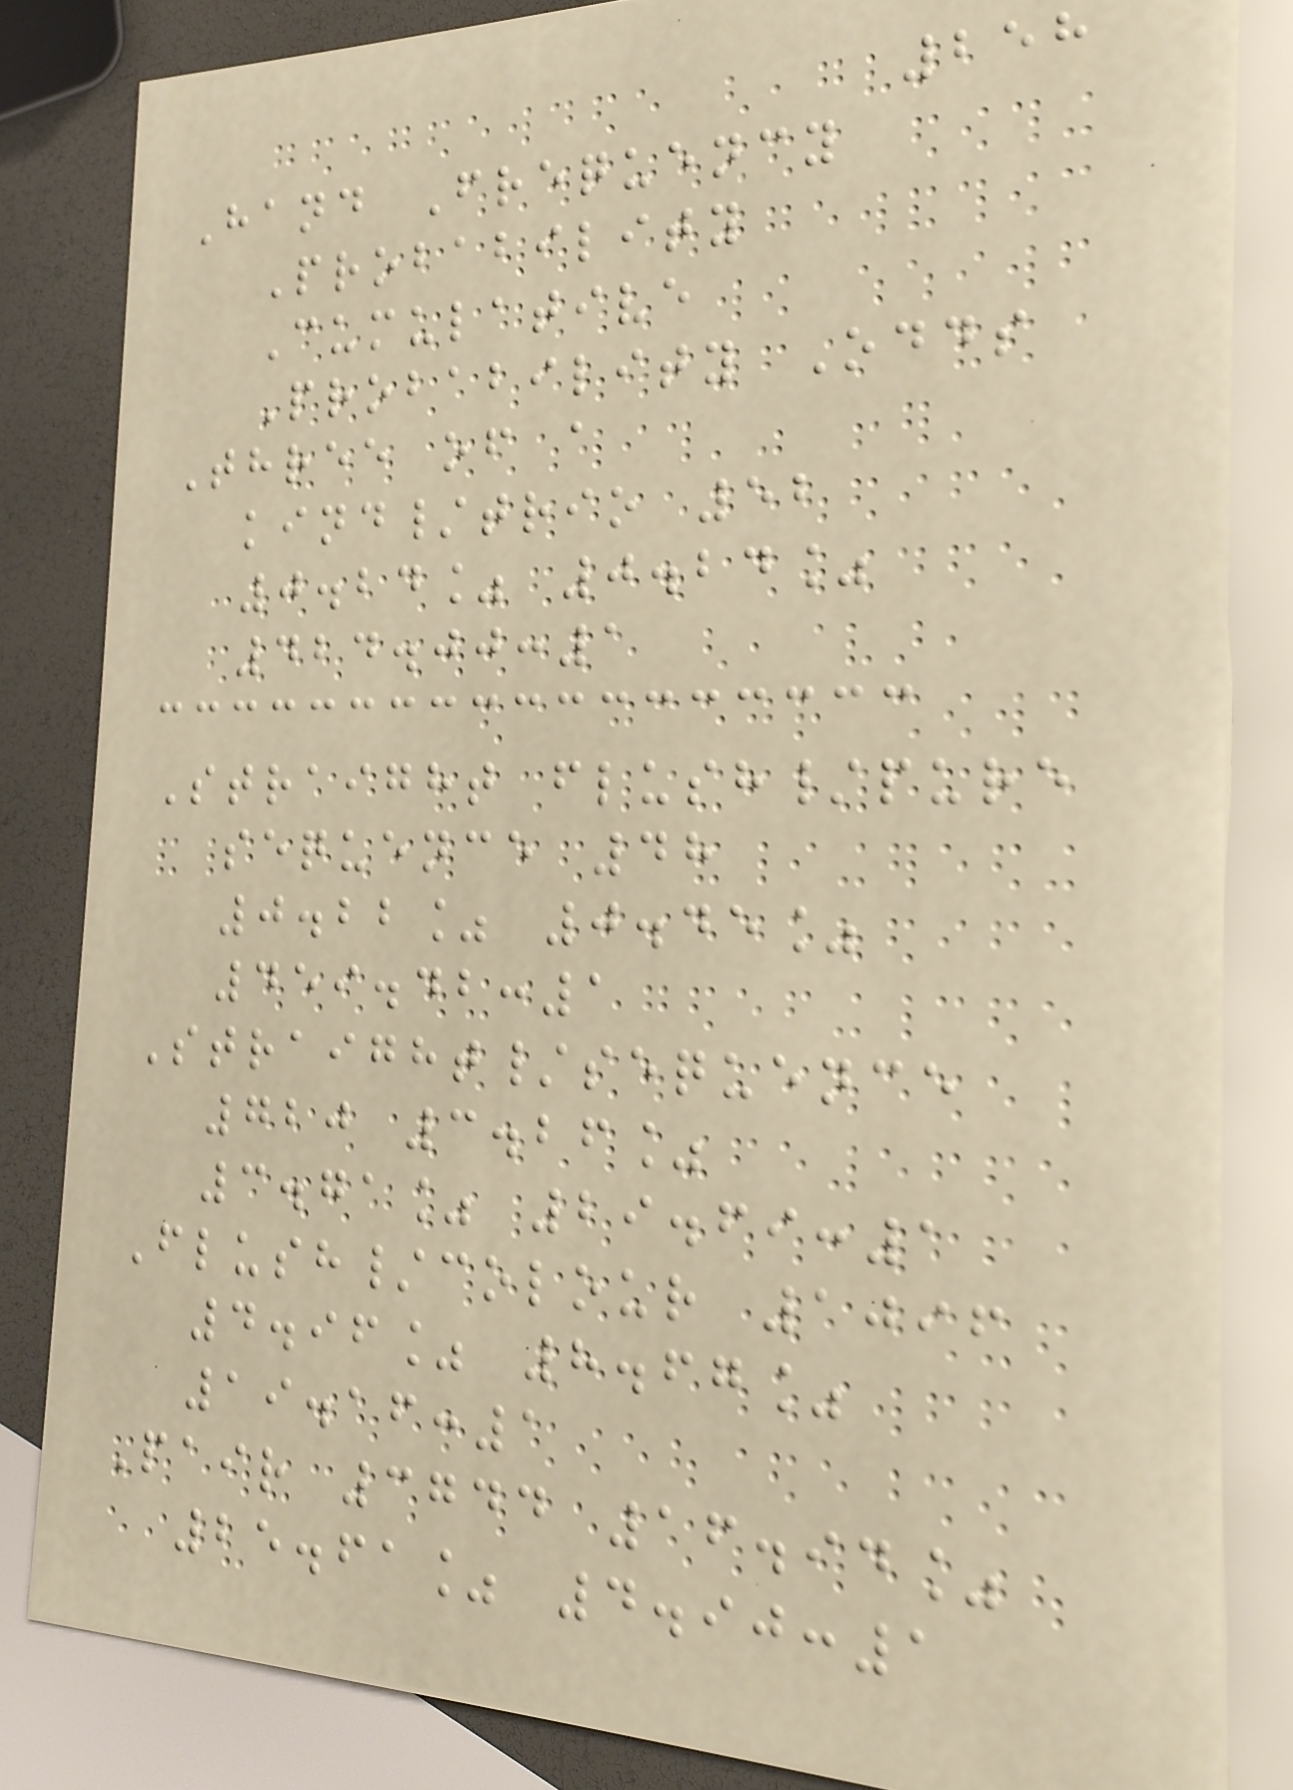258
Hand Frequency
Probability
Cumulative
Probability Odds
Three of a
kind/trio 52
0.24% 0.24%
424.00:1
Straight flush/pure
sequence 48
0.22% 0.45%
459.42:1
Straight/sequence
720 3.26%
3.71% 29.69:1
Flush/colour 1096
4.96% 8.67%
19.16:1
Pair 3744 16.94%
25.61% 4.90:1
